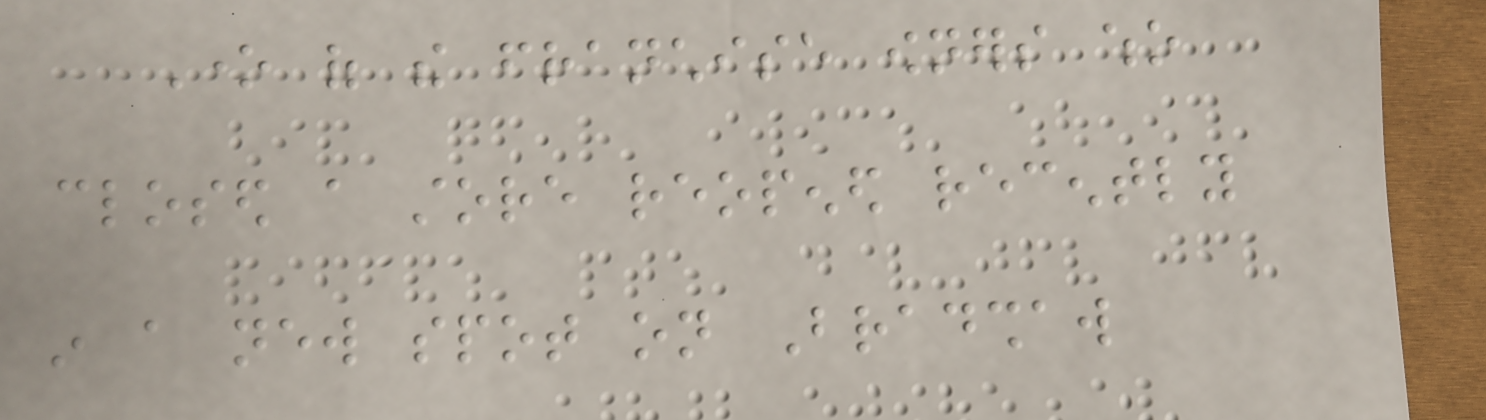One of the franchise owners who
closed a store reopened recently
in a new spot on Bradshaw
